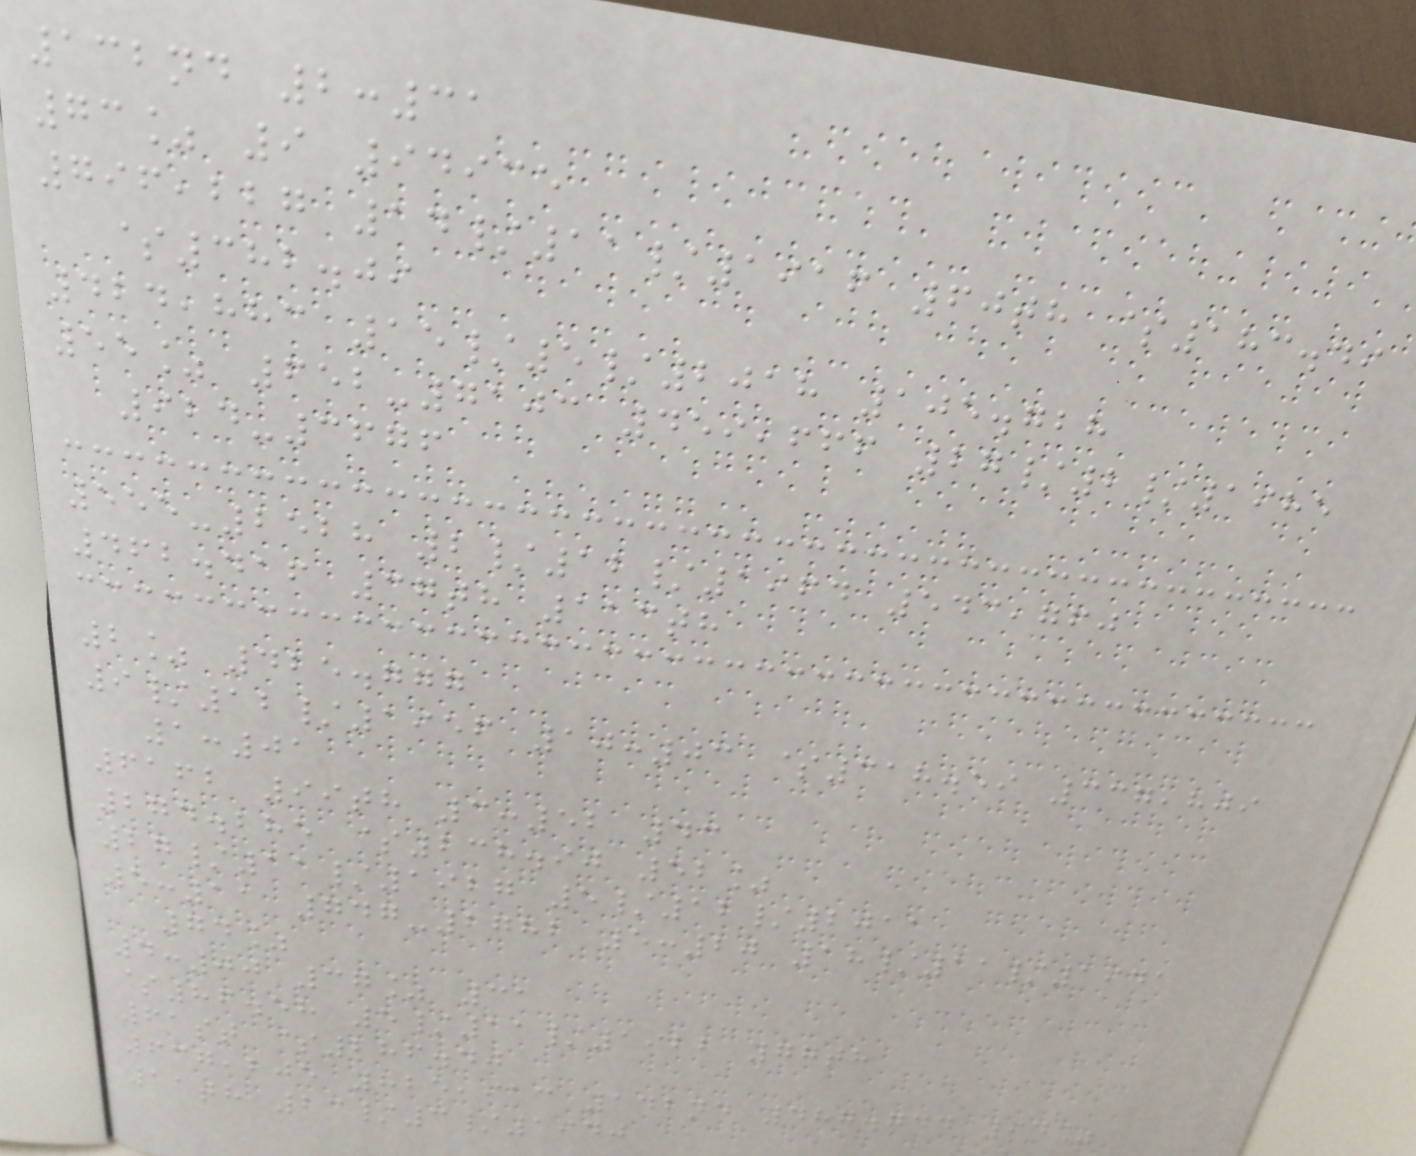132nd 2:31
73% 9 94935
796,227 14/11/1916 60th $183.49
$382.09
424,883 15/5/2018 105.728
55% 652-7103 459,666 27/2/1985
924-3676
555-2528 2/12/1964 543,760
462.416 37th 113th
2% 425.777
9/12/1956 10:03 $318.59 337,809
1:01
6162 99th 3:52 43
274.285 $238.90 52%
27/11/1927 5/12/2011
5:11 747-2782 5:20 18/11/1941
74%
4:00 37% 31
$86.58 5/11/1922 77th
61st $286.40
637,205 825,913 142nd 487.744 94%
11th 23/3/1940
